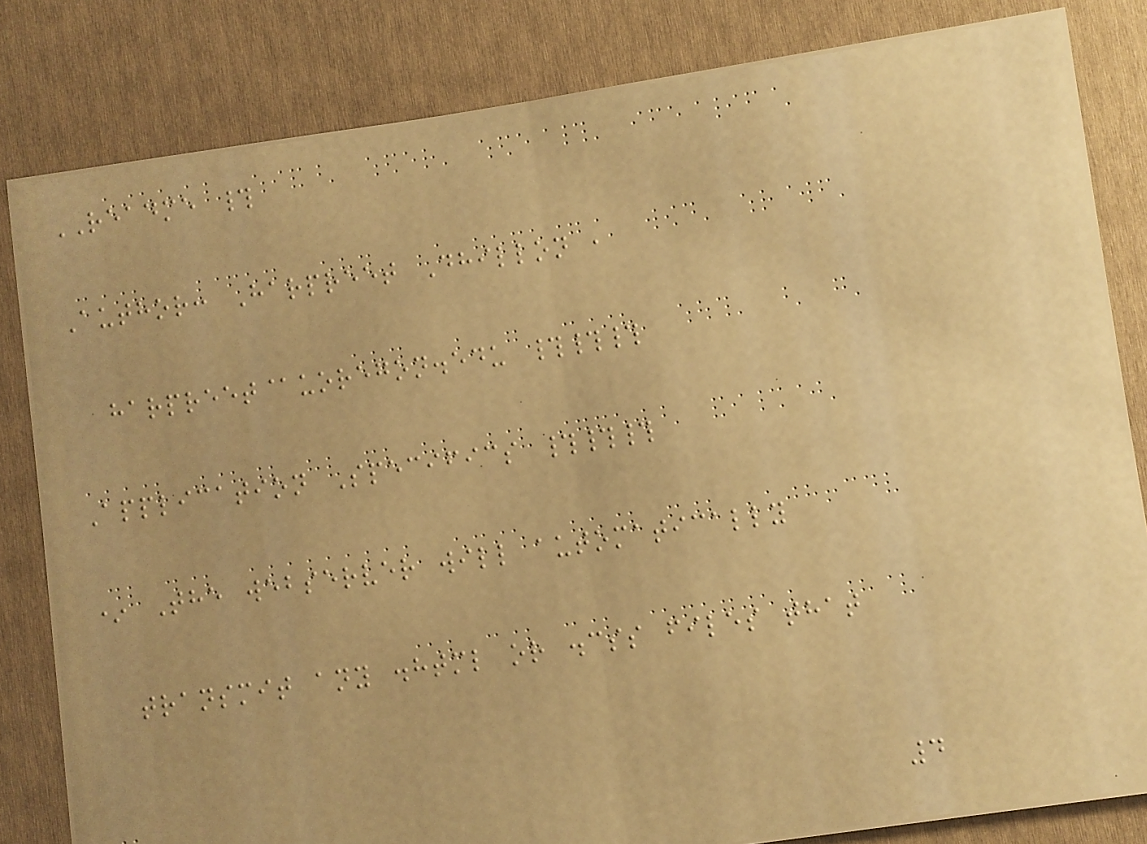README #
Author: Harpreet Dhillon ,
harpreet@uoregon.edu ###
Application Specifics ###
* The webserver will automatically
transmit any .html or .css files that
4
